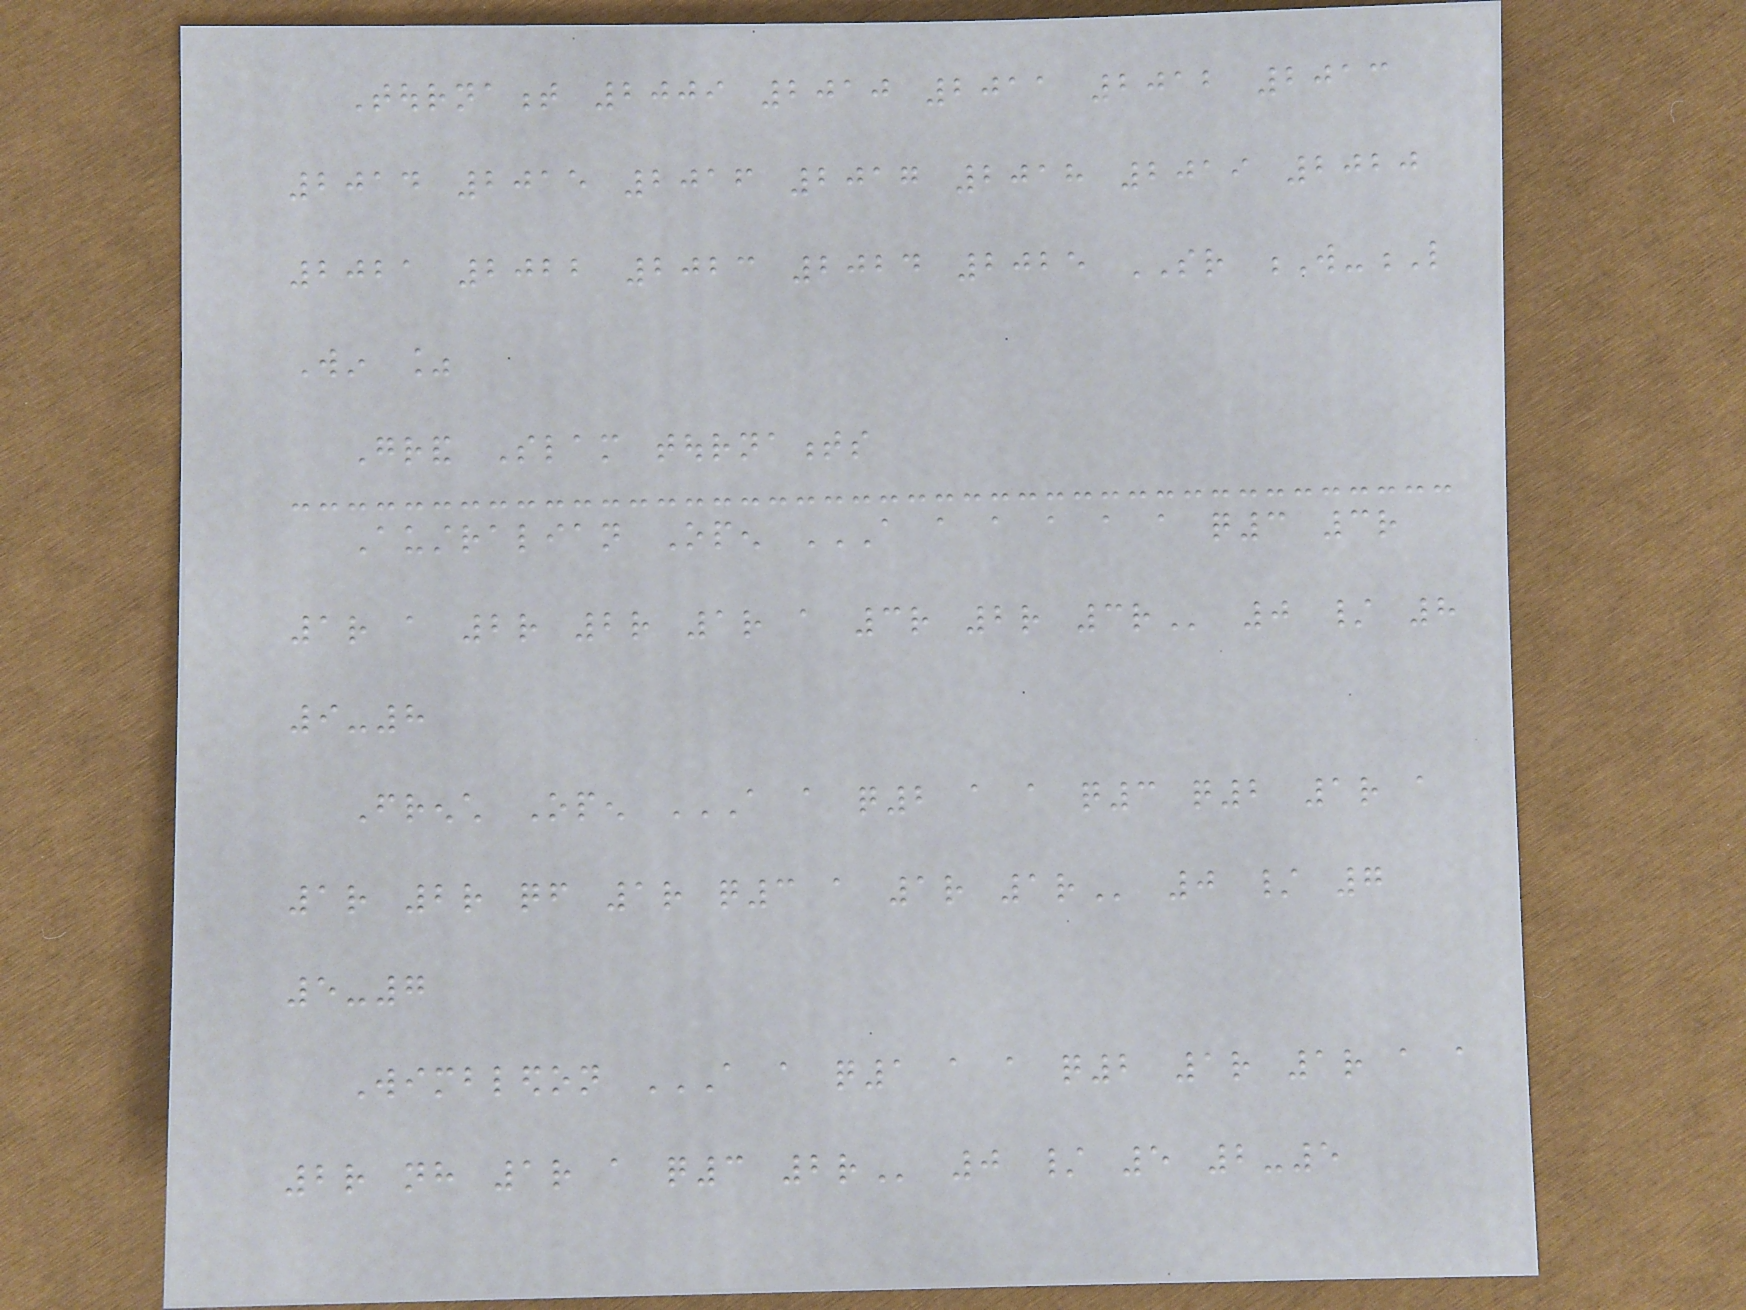Tournament 2009 2010 2011 2012 2013
2014 2015 2016 2017 2018 2019 2020
2021 2022 2023 2024 2025 SR W-L
Win %
Grand Slam tournaments
Australian Open A A A A A A Q3 3R
1R A 2R 2R 1R A 3R 2R 3R 0 / 8
9-8
French Open A A Q2 A A Q3 Q2 1R A
1R 2R QF 1R Q3 A 1R 1R 0 / 7
5-7
Wimbledon A A Q1 A A Q2 1R 1R A A
2R NH 1R A Q3 2R 0 / 5 2-5
